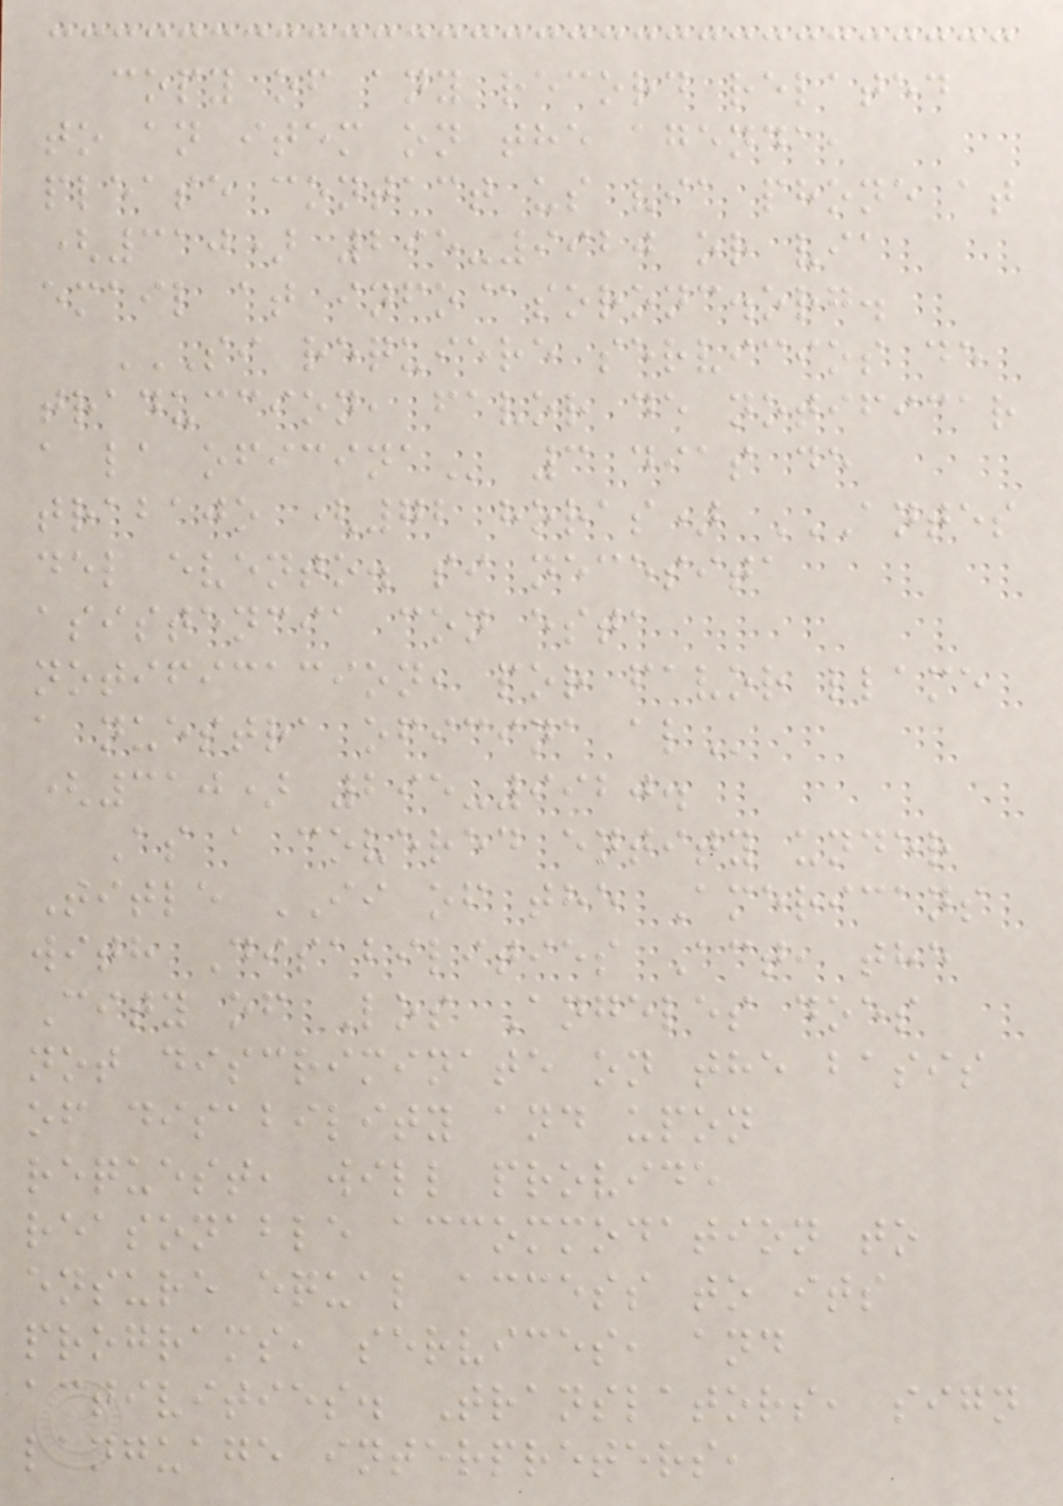copy of any record related
to an item on the agenda,
please contact us via phone at
(310) 295-9920 or via
email at info@soronc.org.
SI REQUIERE SERVICIOS DE
TRADUCCION, FAVOR DE NOTIFICAR
A LA OFICINA 3 dias de
trabajo (72 horas) ANTES
DEL EVENTO. SI NECESITA
ASISTENCIA CON ESTA
NOTIFICACION, POR FAVOR LLAME
A NUESTRA OFICINA AL
(310) 295-9920.
As a covered entity under
Title II of the Americans
with Disabilities Act, the
City of Los Angeles does
not discriminate on the basis
of disability and upon
request, will provide
reasonable accommodation to
ensure equal access to its
programs, services, and
activities. Translators, sign
language interpreters,
